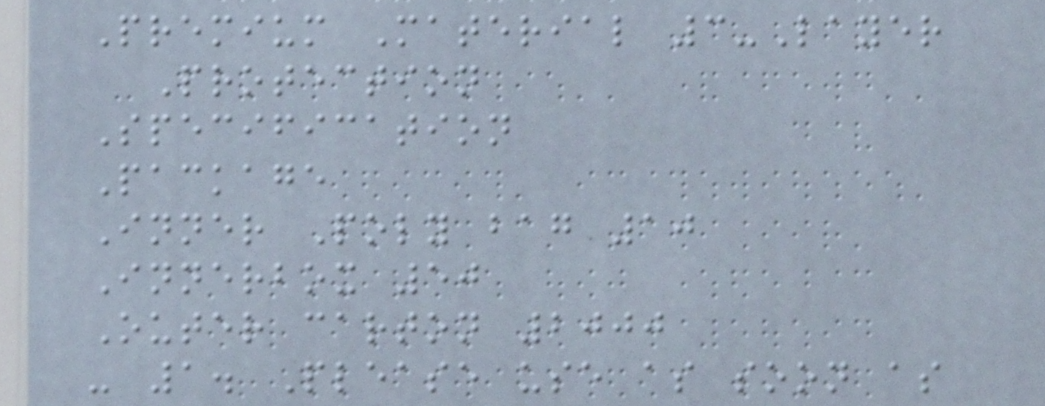Premium Material 3-Layer
Protection
Specification
Package
Inner Poly bag 10
Innerbox 50
Outer carton 2000
- 1. Please use as soon as
